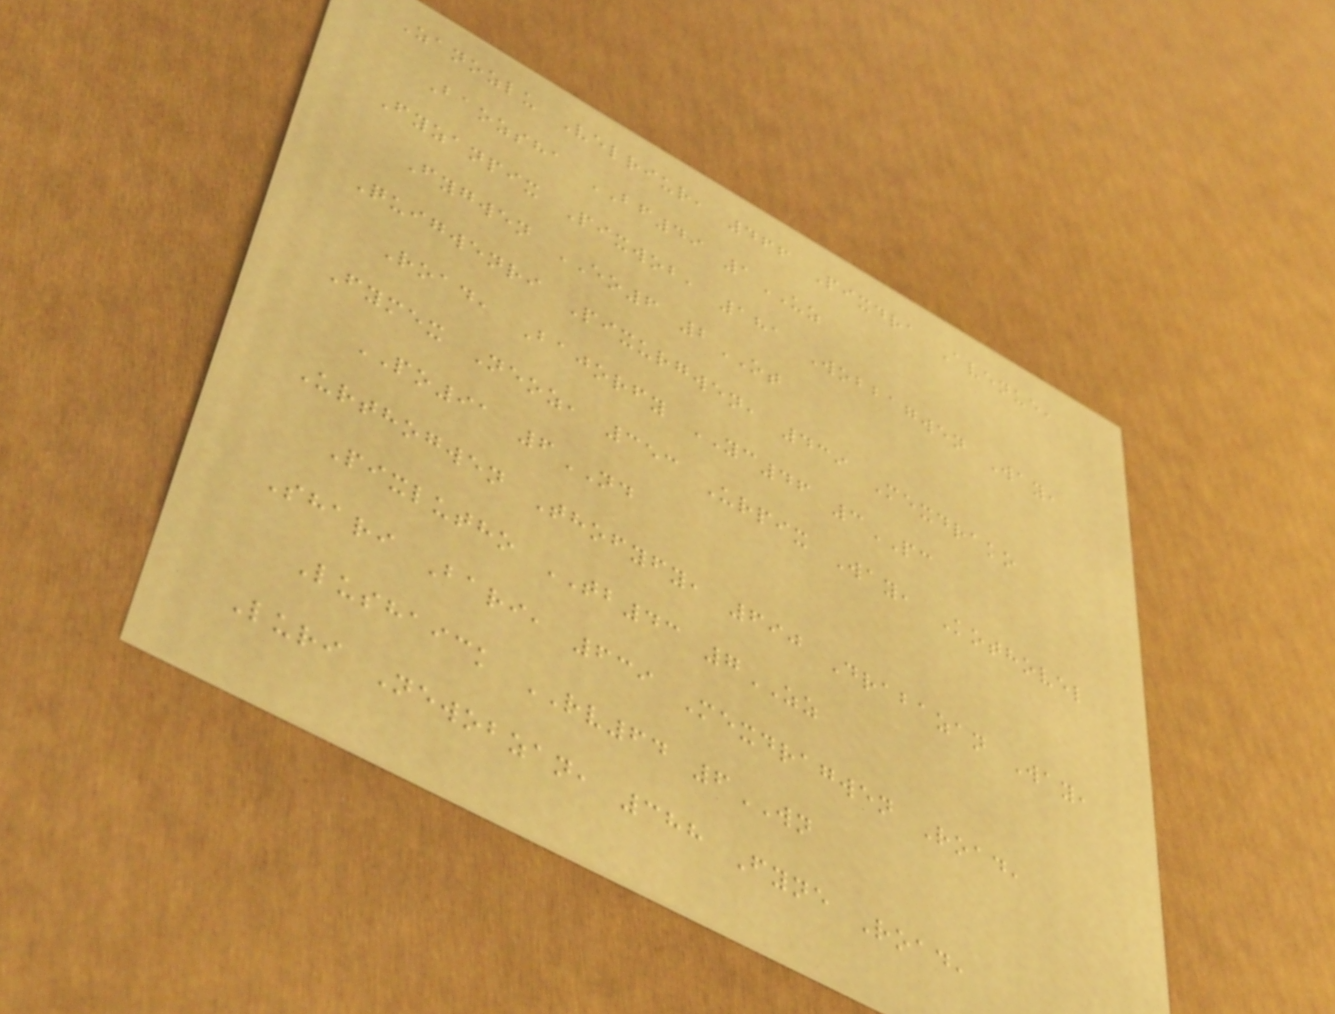Zanozlu Velriur, 466 Pixdra Avenue,
Baozsha BF49 1UZ
Fyzanpix Pixwob, 181 Wobbagwen Way,
Fygwen EO6 2OT
Quigwenri Pixurgwen, 439 Mexdrako
Road, Bajorfy YC46 3PC
Fymex Neoz, 353 Urpix Way, Kothovel
PO91 6ND
Urthogwen Thofyfy, 690 Drabazan Way,
Pixlutho TB43 7ZZ
Shari Bari, 639 Mexdragwen Road,
Lushaick RV64 6WN
Luri Newobzan, 388 Fyne Road,
